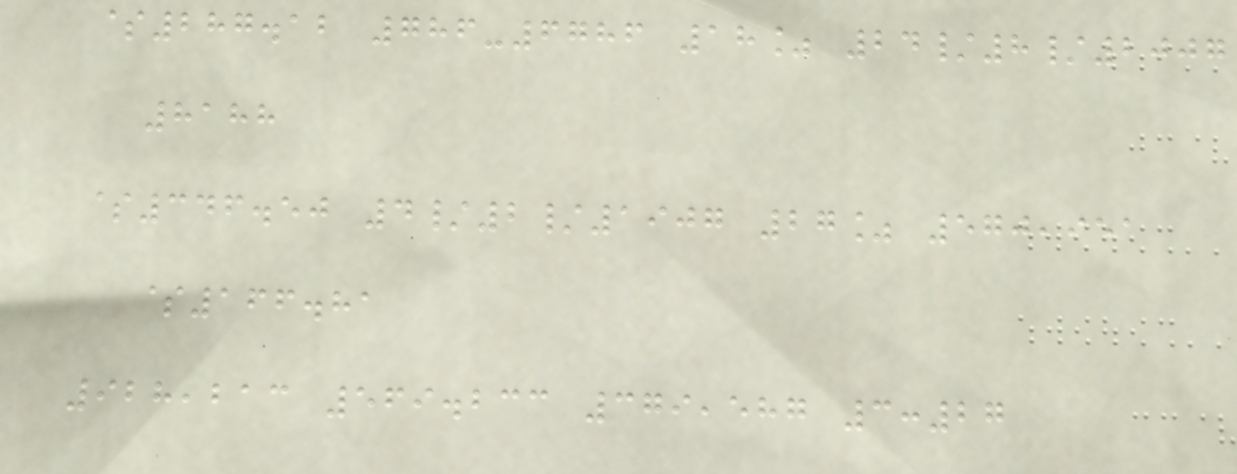$287.12 786-6786 18% 24/8/2007
8188
$346.50 4/2/1907 27% 570,951
$166.81
928,213 569.233 379,587 3:27
